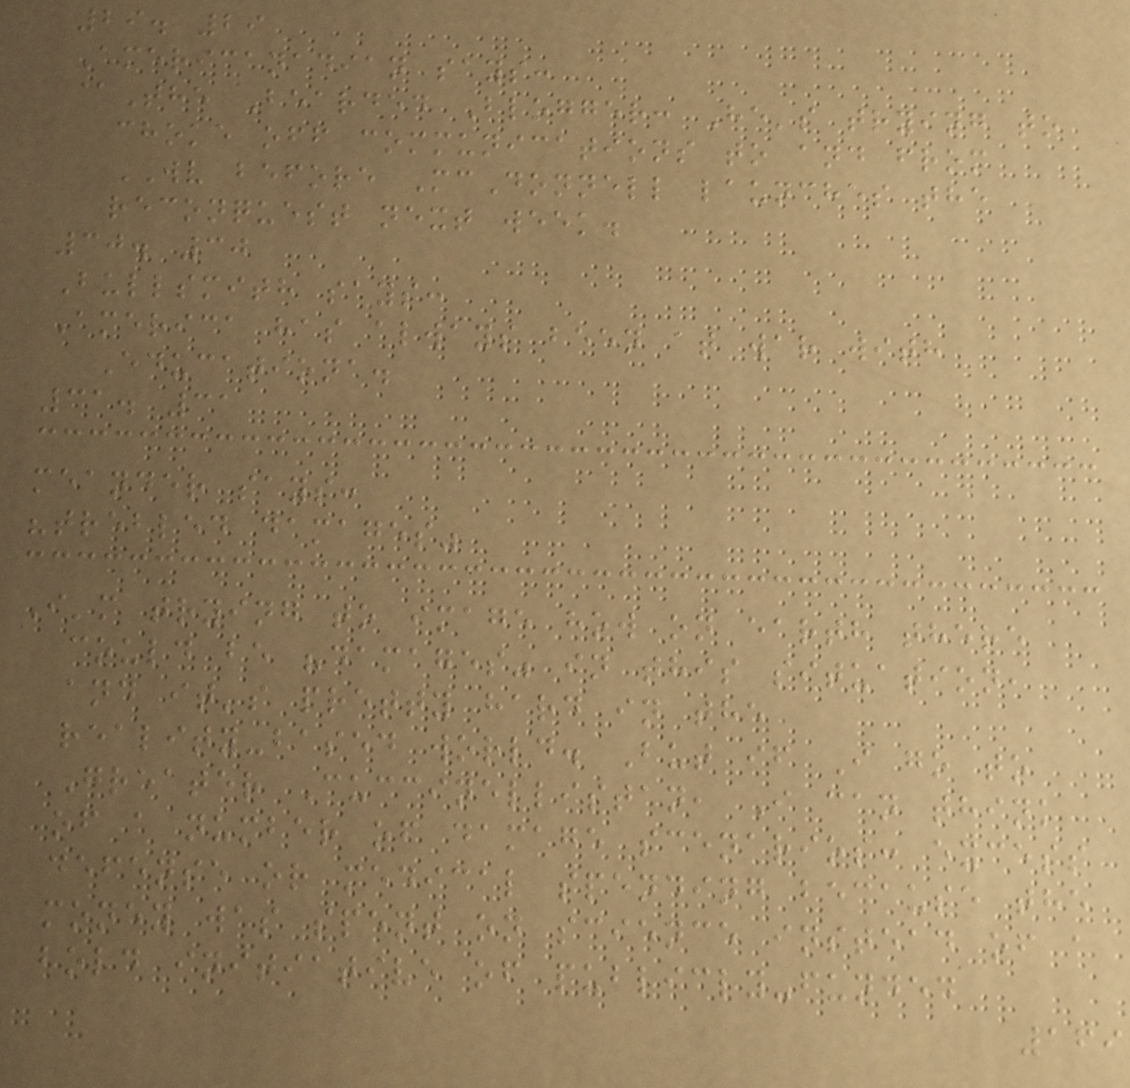29. 29
Americanadian says:
@The Bearded Blogger: He's trying to
choke off communications to and from
WV before McDonnell launches the
reconquest next week.
30. 30
Bullsmith says:
America has always been at war with
Educationa.
31. 31
meander says:
"trebled damages"
I'm trying to image how on earth there
could be "damages" in this situation,
and it's pretty hard in the
reality-based world. But if I go to
Greater Cuccinellistan, I can think
of a number of damage scenarios: excess
defense or medical spending because the
money was spent on science instead of a
bold initiative of publicly-funded
169
